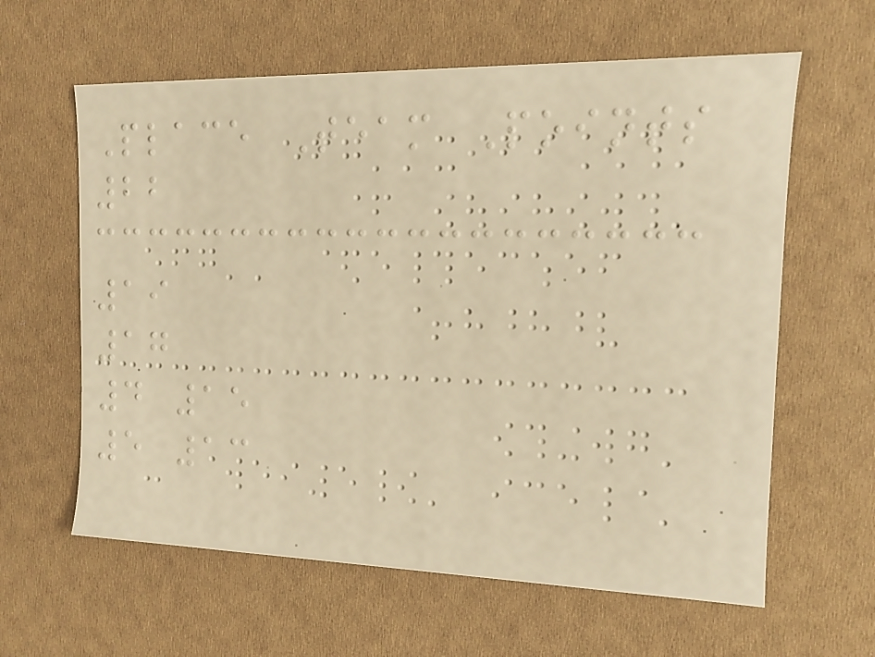Place Team Points
22
19
17
4 15
5 13
